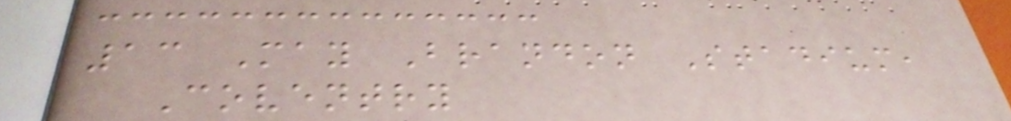13 May Brandon Stadium,
Coventry
